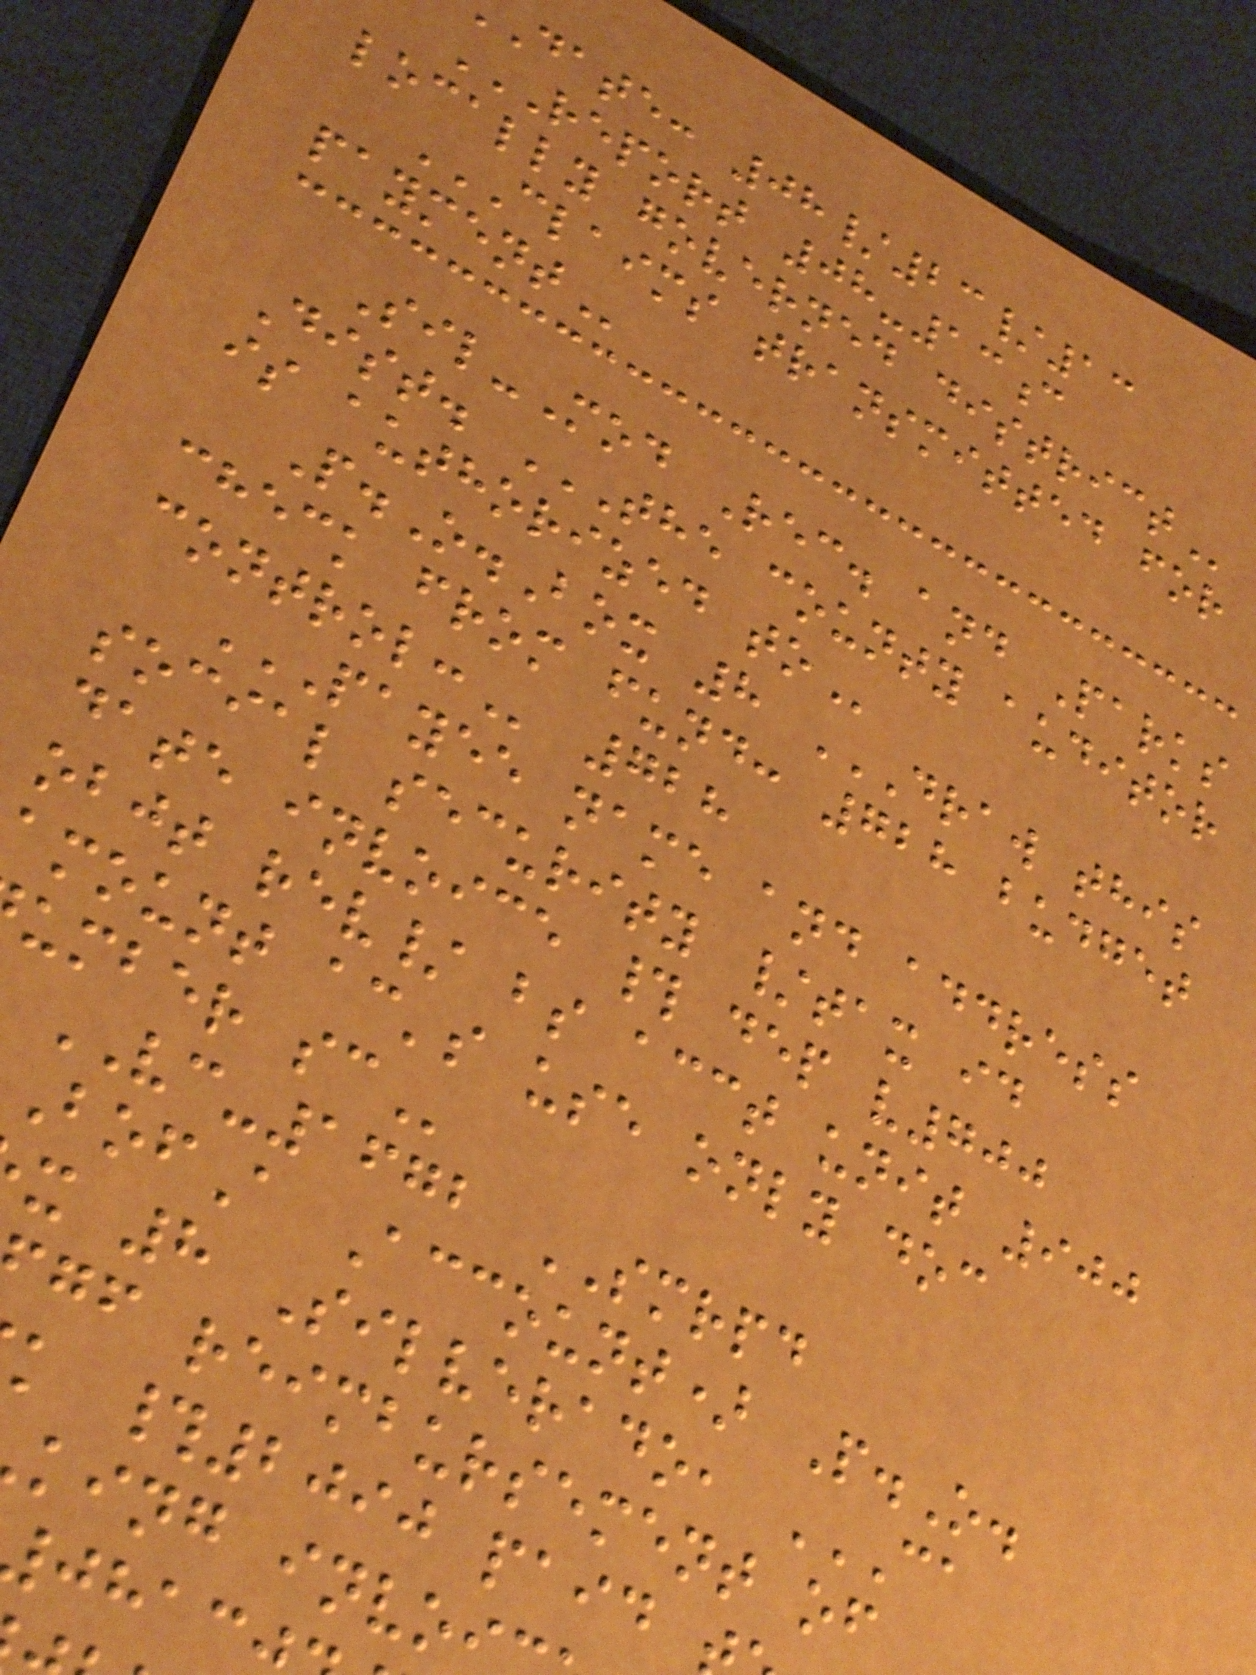date: 08/23/13
REPORT 08-13C
locally governed
CLAIMS TRANSMITTED FOR
Sil-Mod Rec. and Parks
Dist. THE COUNTY AUDITOR
is authorized
P.O.Box 8 DRAW THIS
check from fund: 728 budget
728
PAYEE NAME AND ADDRESS
social security /tax id
date invoice # dep v700
objt rev/ bs acct unit 900
amount ac's use only doc
umber
VC-1672 SMRPD
BofA Account) P.O.
gf reimbursement of
k #2090 paid
